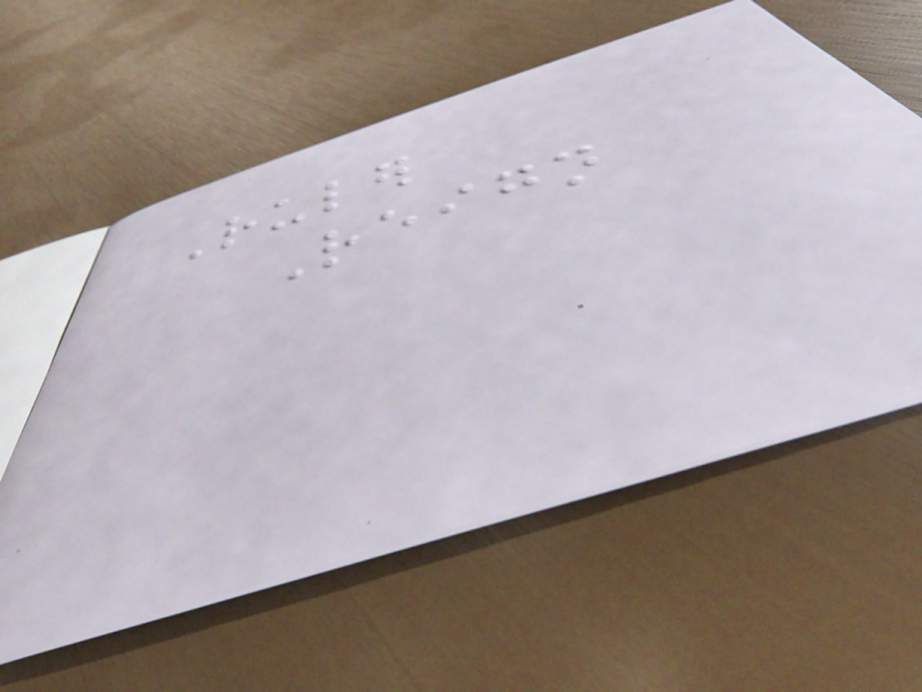Ruler
Reign
